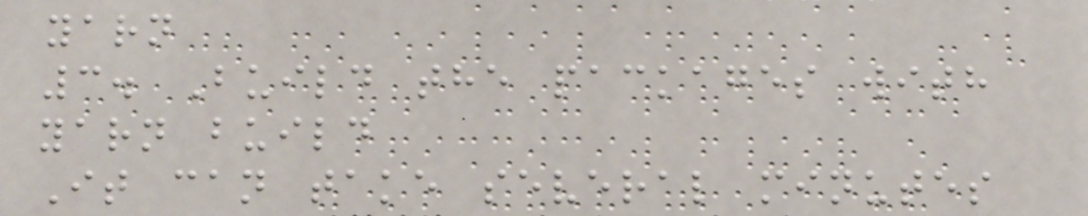yarn
3. Build the packages with
yarn build
It can take several minutes
